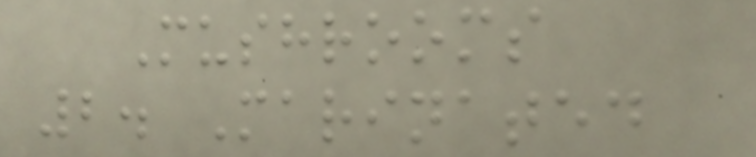Mushrooms
2. Marinated
